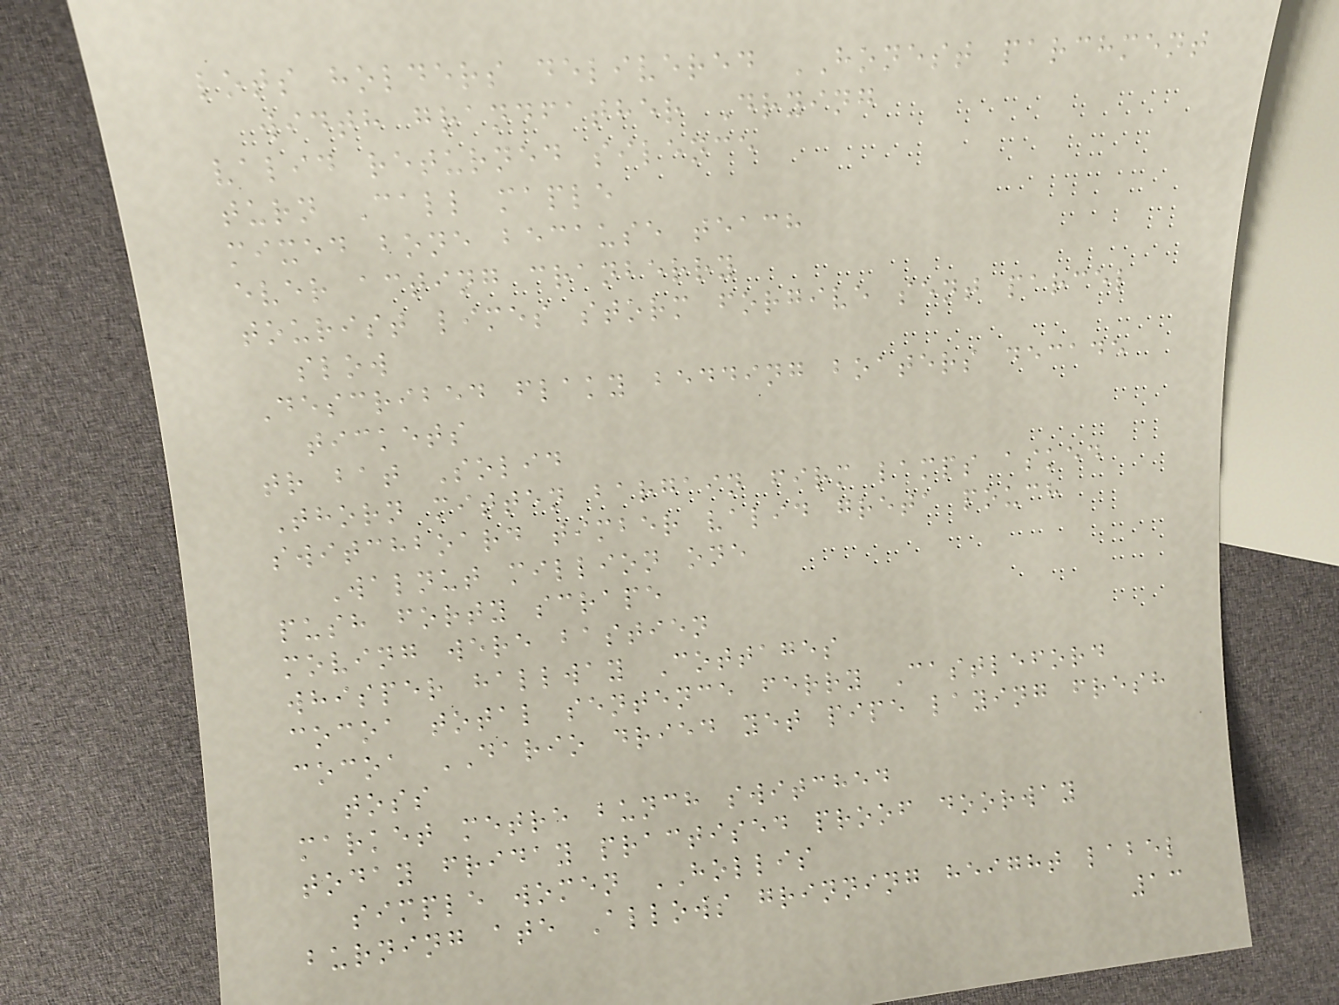lots holders delivered HONEST parchment
width grandfather Drying
valid returned silence
turn Call maple
mixed bone because teach
ever acting cranberry
tourist limes storm forgive sent parcel
slow
Described flaky bedding boaters decade
tickets
tr bat Solid
Thorn mitten bargain firm lamps asked
switchboard timber valid greta pouch
Walnut million one
push forty scrape
moving were bastien
whisper hallway Cottages
cocoa total sentence ferry Castleford
cocoa DARIO dried yet pipe laying fresh
toss
market metre bunch switched
today friday practised proof doorway
simple women HOLLIS
burning ate Allows grinning height label
13
